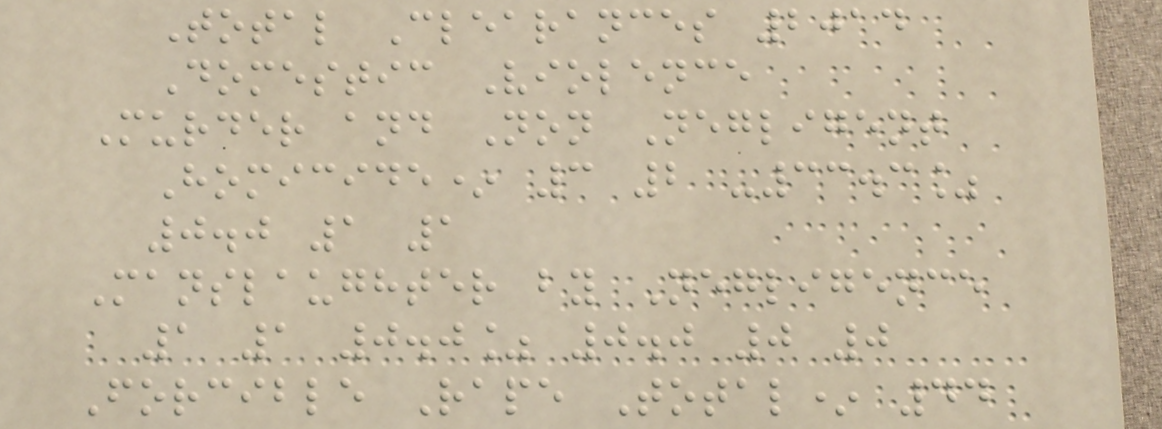Total Clearances 2014
Domestic Violence
Murder and Non Negligent
Homicide* 3 2 -33.3%
0.0 1 1
Manslaughter by Negligence
1 1 0.0% 0.0 0 0
Forcible Rape Total* 44
